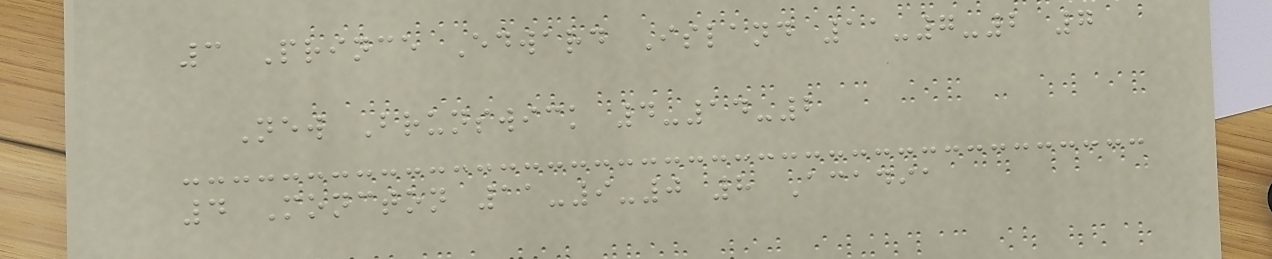3 Prince Edward Island 11-7-2 7
New Brunswick 4-14-2
4 Moncton 11-9-0 8 Acadia
